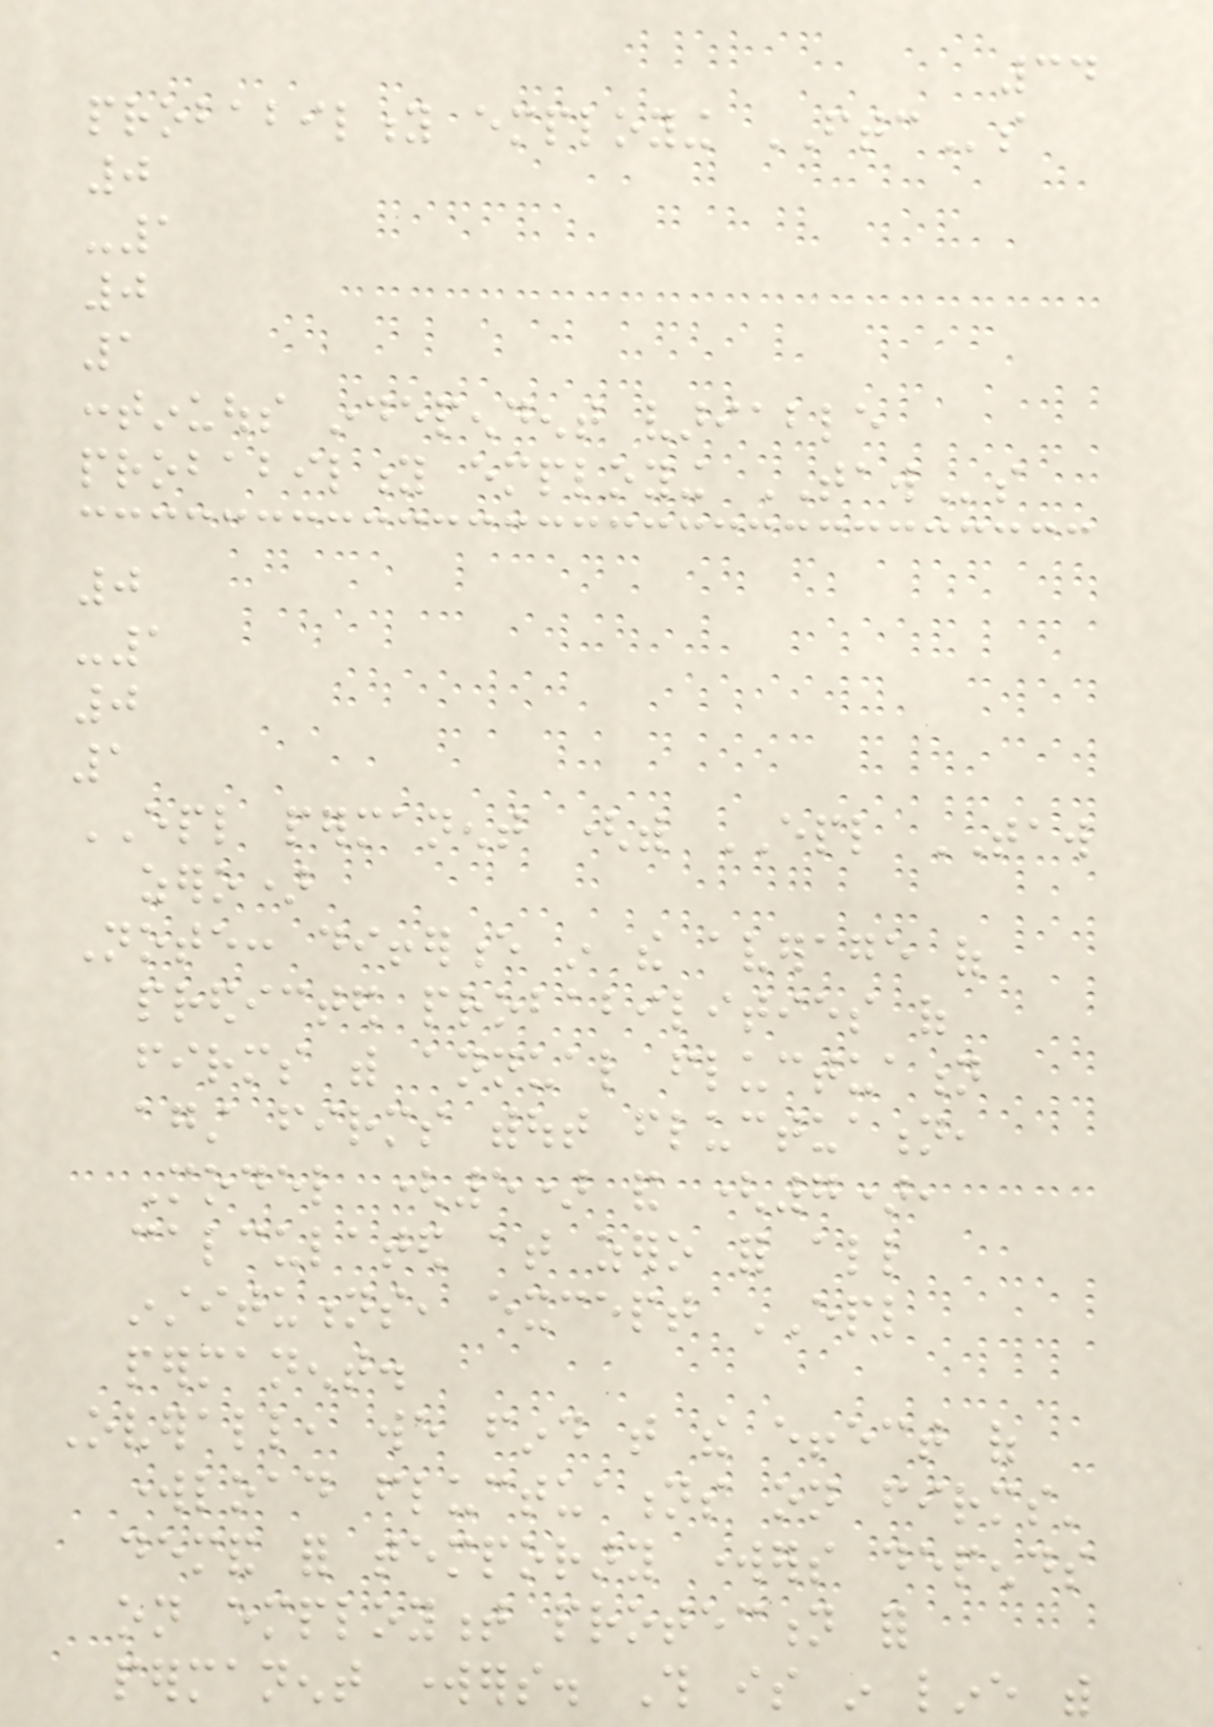34
probability employing FTCs
0
-1
0
1
continuous independent variable
probability employing TAWs
0
-1
0
1
EPL permanent (with EPL TAW
zero)
Note: difference in the average of
predicted probabilities of
firms with annual fluctuation
against firms without fluctuation,
Model (5) and (7),
calculated at zero for all
institutions, except EPL
permanent.
Overall, we find that the effect of
workload fluctuations on firms'
demand for temporary workers depends
on employment protection for
permanent workers. This is in line with
